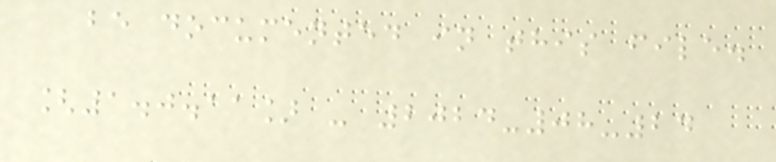be documented in this file.
[1.0.11] - 2024-08-24
